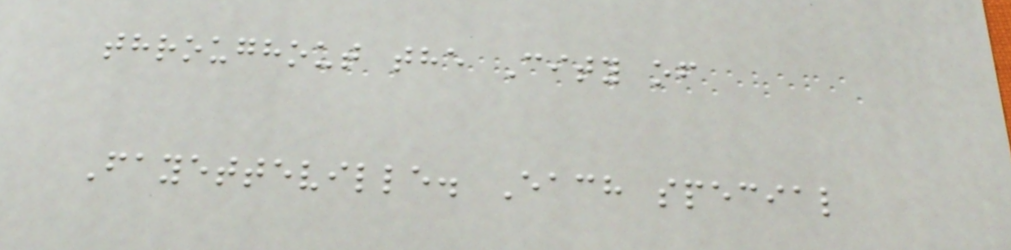throughout the City of
Fayetteville. Each special
